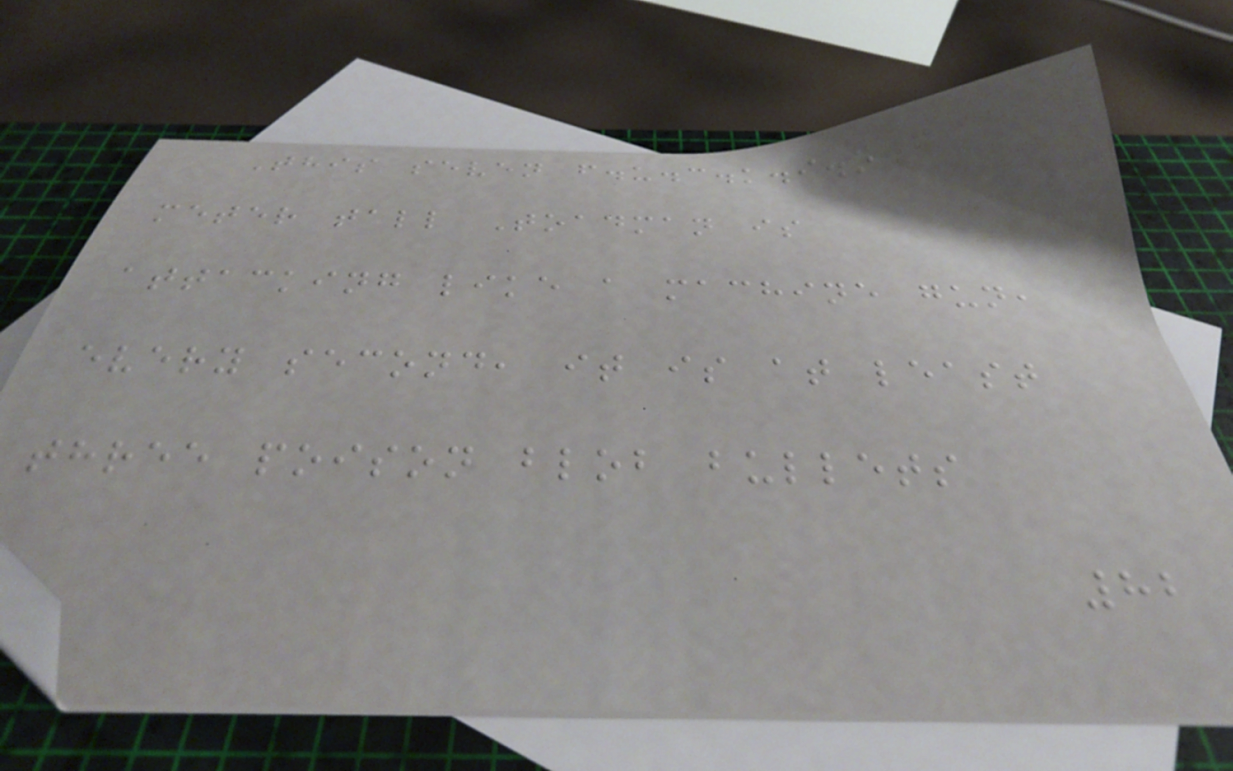This seven f.u.c.k.i.n.g
meter tall Toadman is
attacking like a machine gun,
every second, it is at least
three poison blob bullets
82
